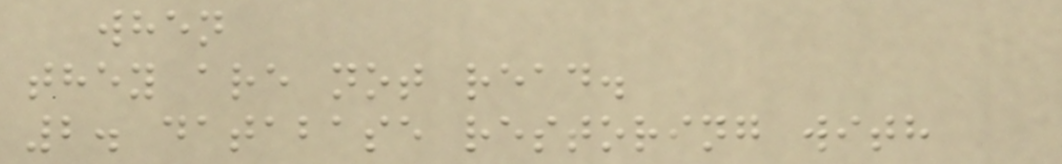when
they are not read.
2. database restoring with
